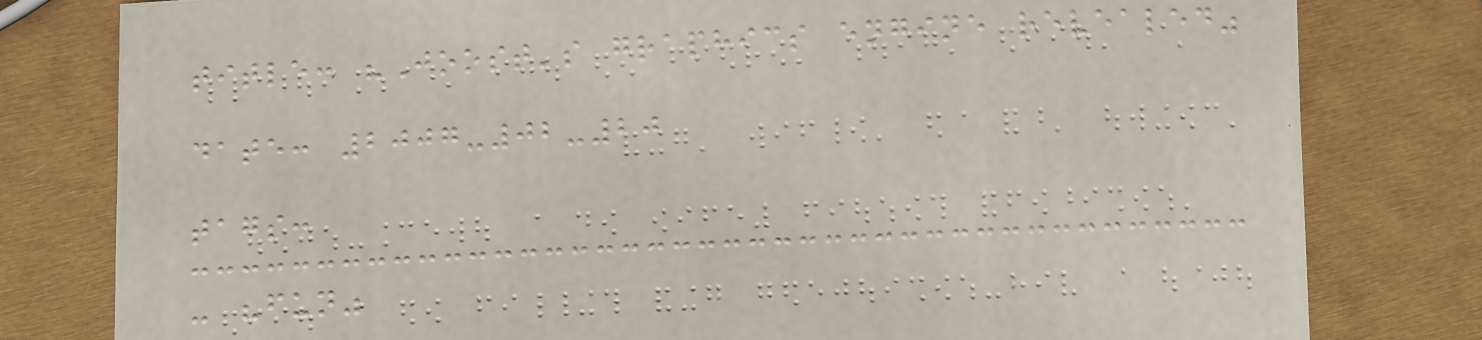title: "Joost's graphics engine revealed"
date: 2007-02-20
tags:
- "fun"
